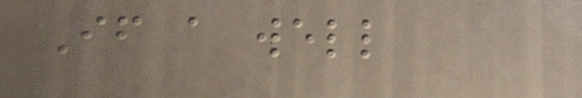If a well
